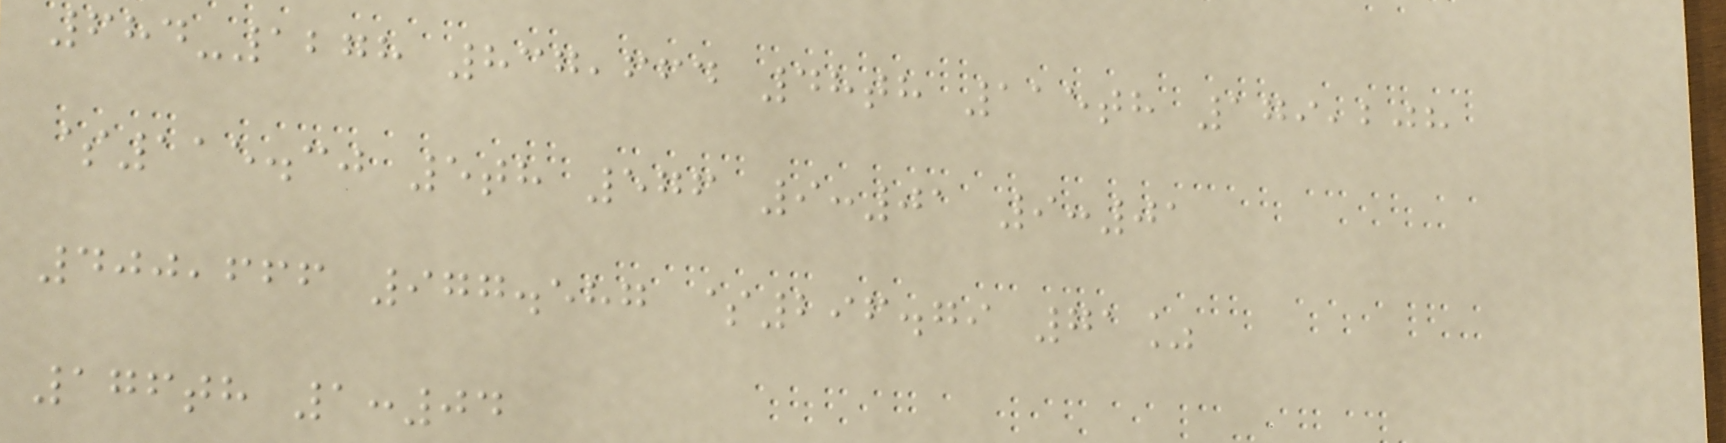684-1278 837,664 48th 115th 179,208
$115.30 5th 576 9:01 9:01
400,666 977.587 $296.79 71%
176th 1:04
